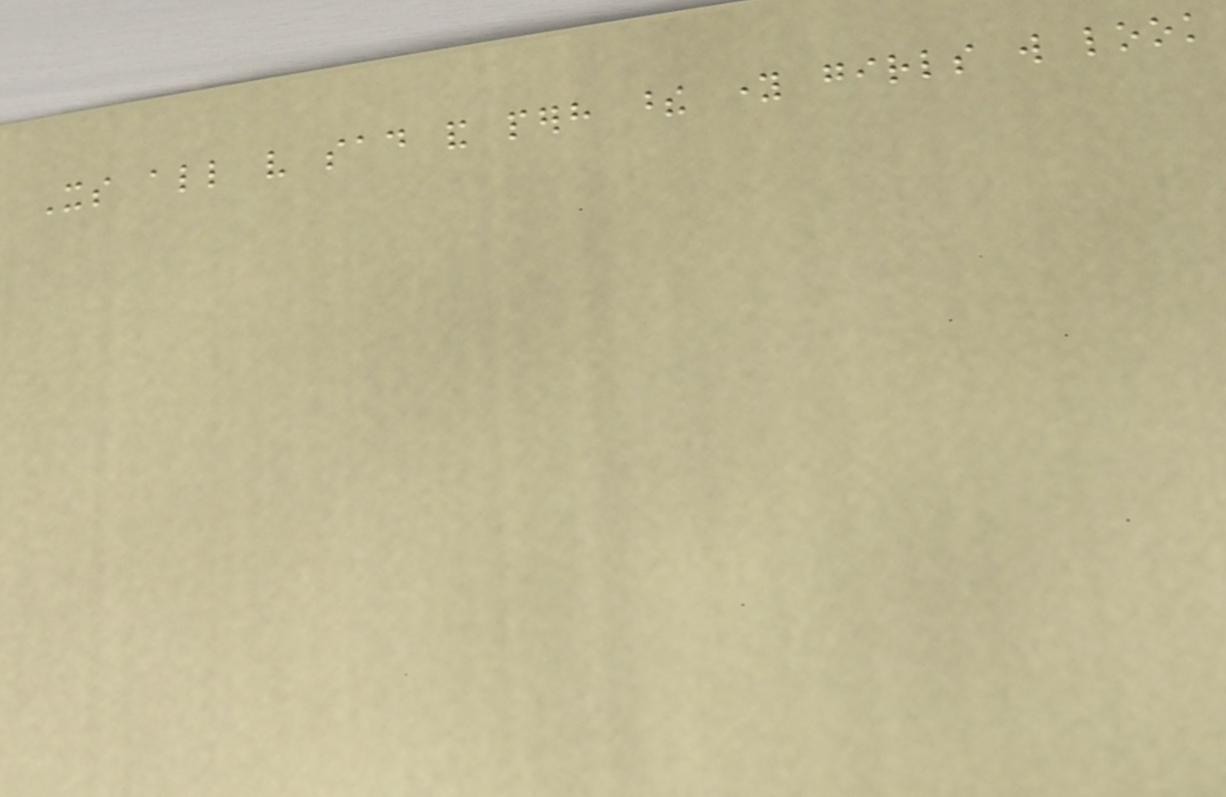Its all very sad and perhaps these young girls will look
